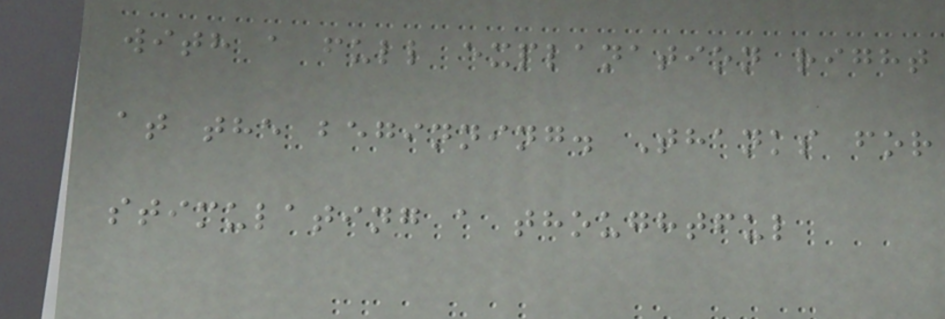with a full explanation right
at the beginning. Thanks for
stimulating a thoughtful
